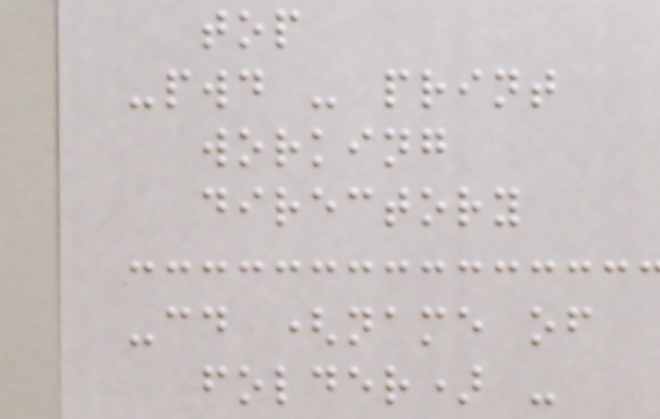top
-pwd - print
working
directory
-cd (name of
folder) -
